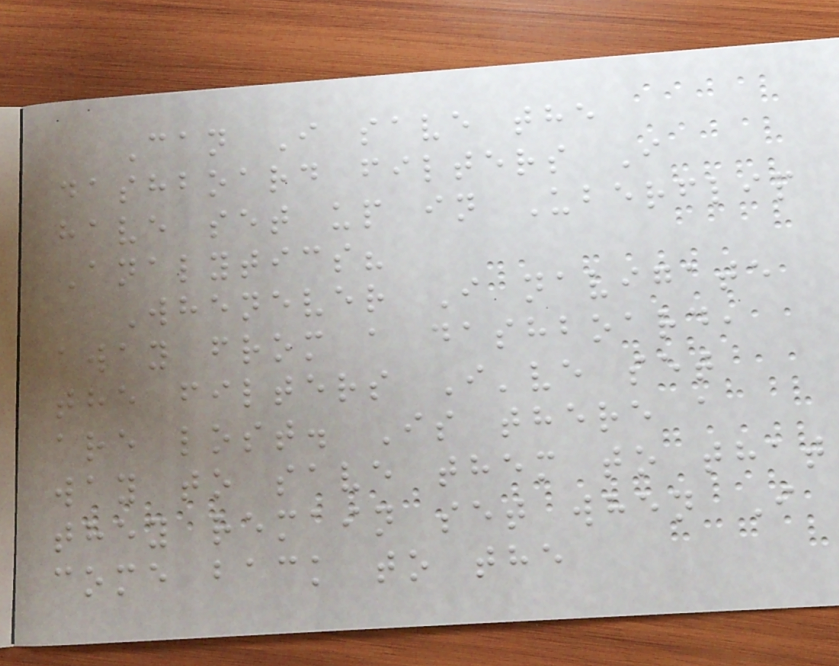Can I save the
dashboard filters I
have set up in Uberflip
Analytics?
Whenever I navigate
away from a dashboard,
the filters I've set
are lost. Is there a
way to save them to that
they remain set when I
come back to the
